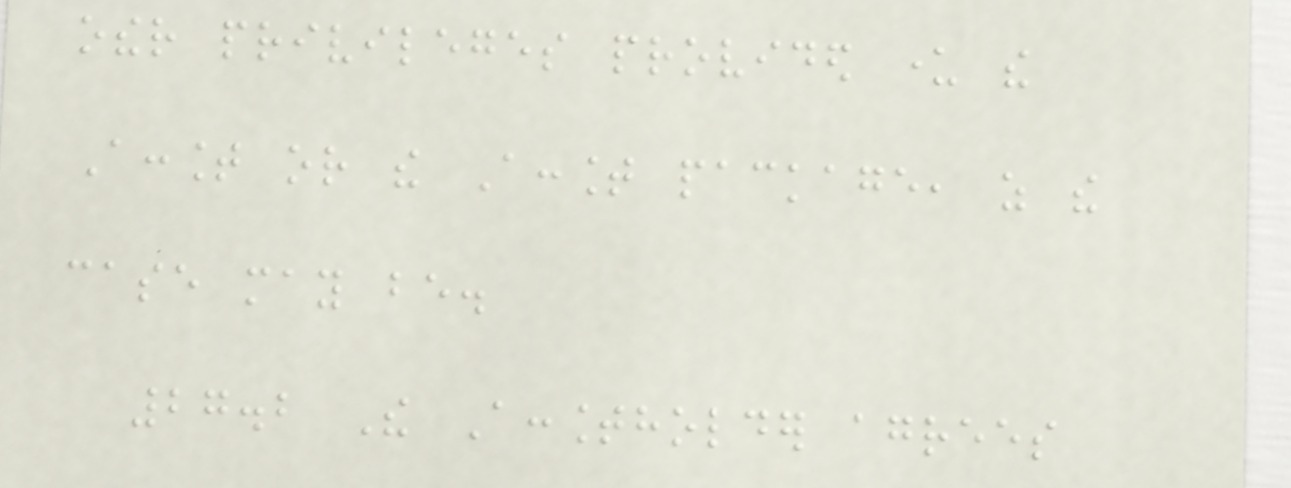other privileges provided under the
Account or the Account package, as the
case may be.
27.2 The Accountholder agrees
